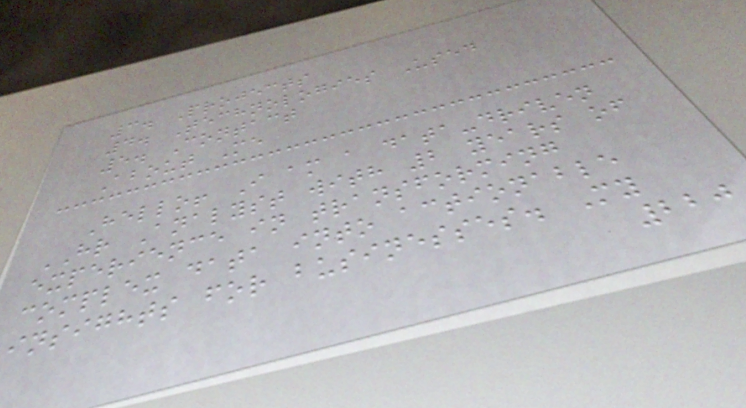3. Projects
4. Technologies Used
5. Contact
About Me
Hello! I am a data-driven
HR Analyst with 2 years of
experience in transforming
complex data into actionable
insights for businesses. My
220
